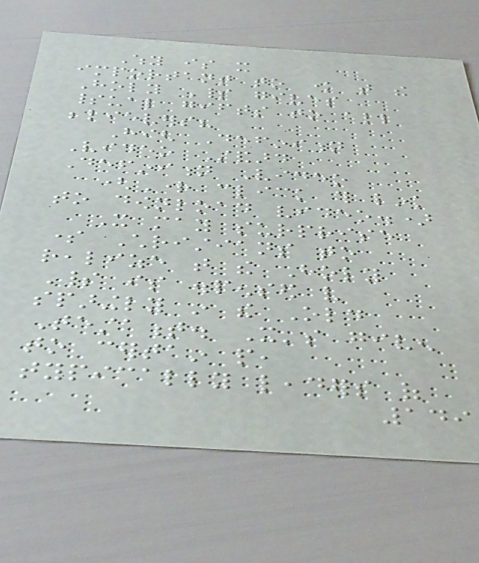Why is it
important to know that the
Holy Spirit gives
spiritual gifts to all
believers?
High Definition
Video Standard
Definition Video
(Right click this link
to download video.)
It may surprise
some Christians to
realize that the Holy
Spirit is dispensed very
sparingly in the Old
Testament. It's given
to certain people,
typically leaders of
149
